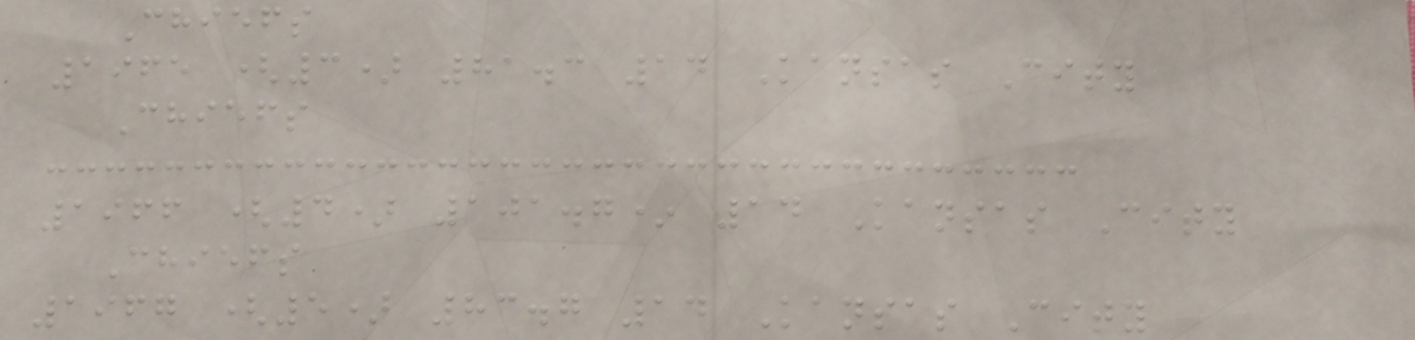Chiefs
1965 (3) 81.3 14 Kansas City
Chiefs
1966 (4) 101.7* 14 Kansas City
Chiefs
1967 (5) 83.7 14 Kansas City
